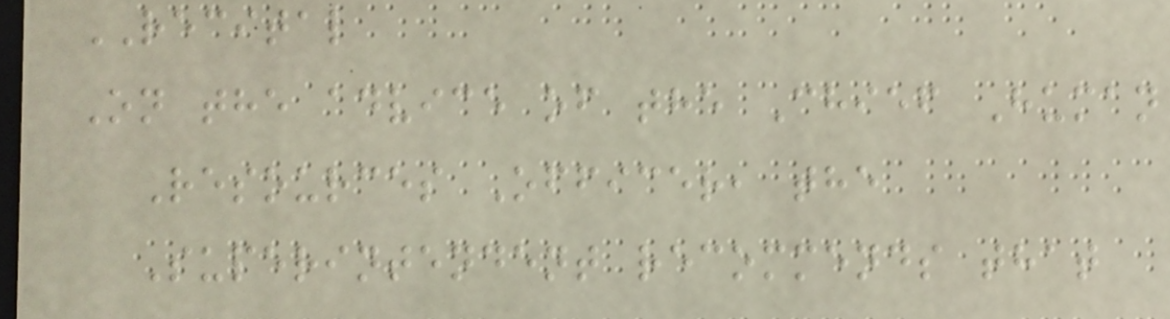RECITAL
On the advice of the Chief Human
Resources Officer, the
Superintendent recommends that
